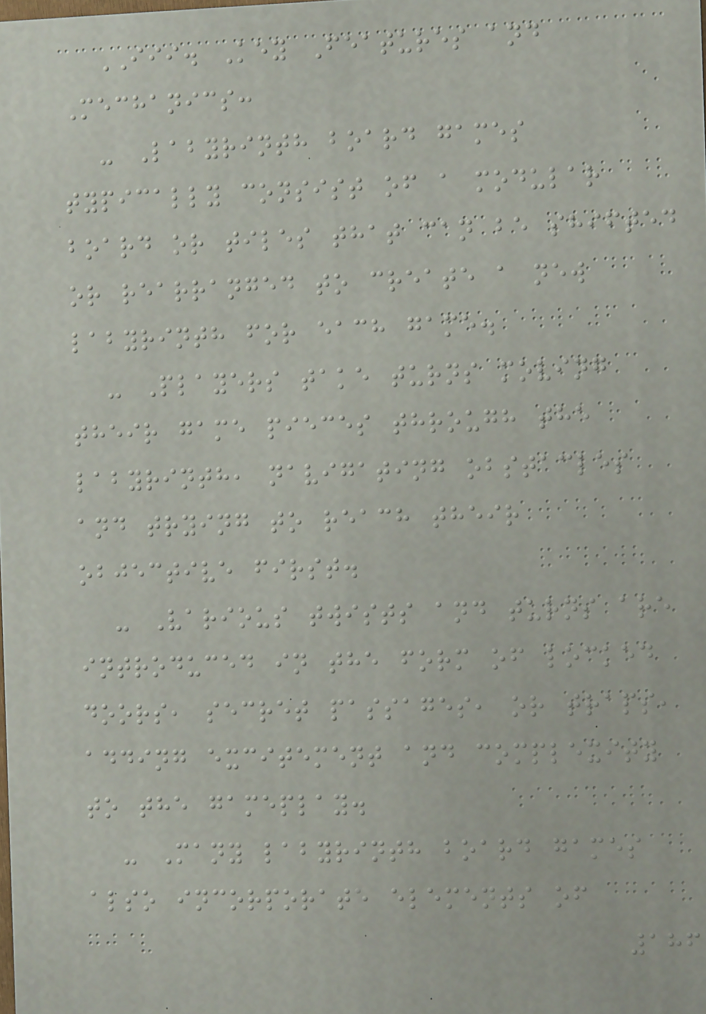III. Key Features and
Mechanics:
- Labyrinth board games
typically consist of a modular
board or tiles that can be shifted
or rearranged to create a new
labyrinth for each game.
- Players take turns moving
their game pieces through the
labyrinth, navigating obstacles
and trying to reach their
objective first.
- Various twists and turns are
introduced in the form of locked
doors, secret passages, or traps,
adding excitement and complexity
to the gameplay.
- Many labyrinth board games
also incorporate elements of
186
